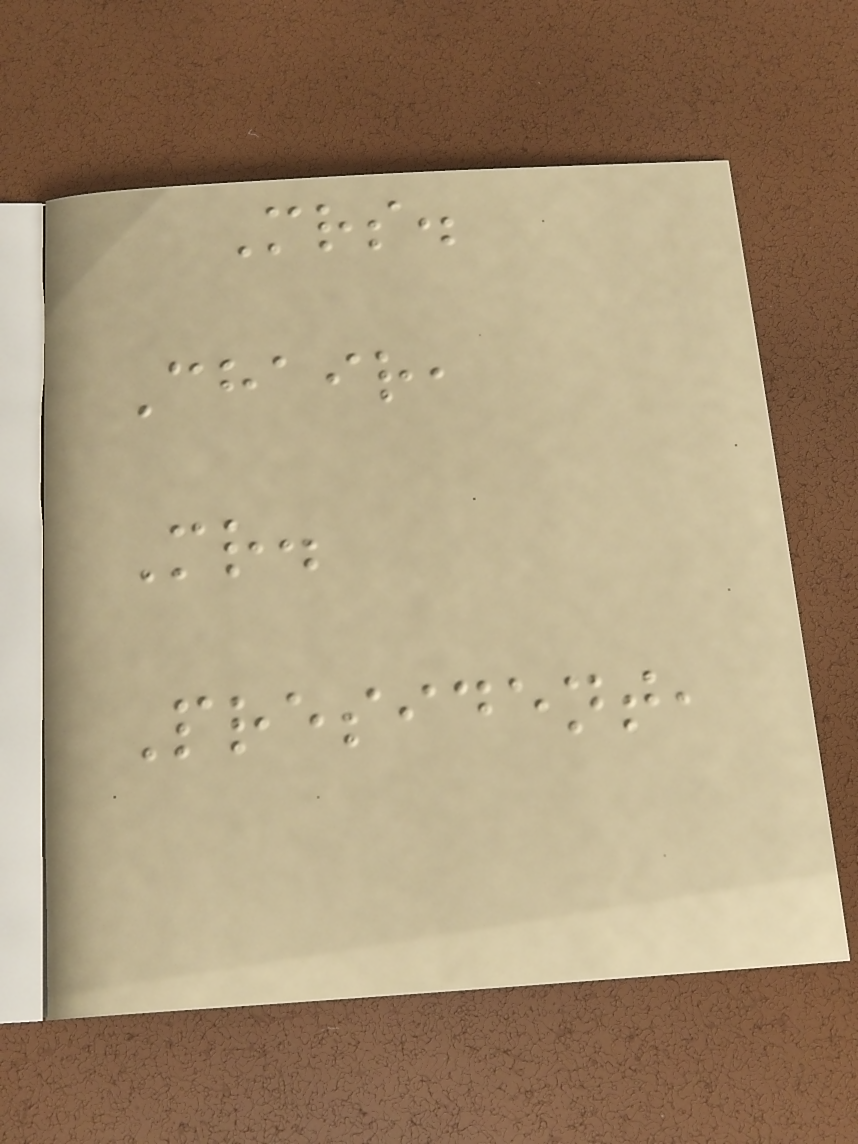Mrs.
Chair,
Mr.
President,
